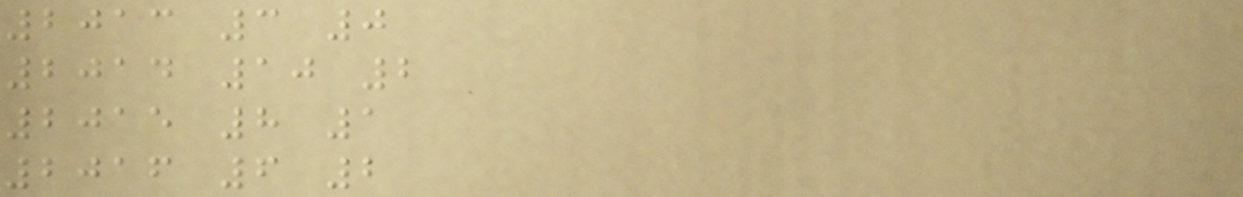2013 3 0
2014 10 2
2015 8 1
2016 6 2
